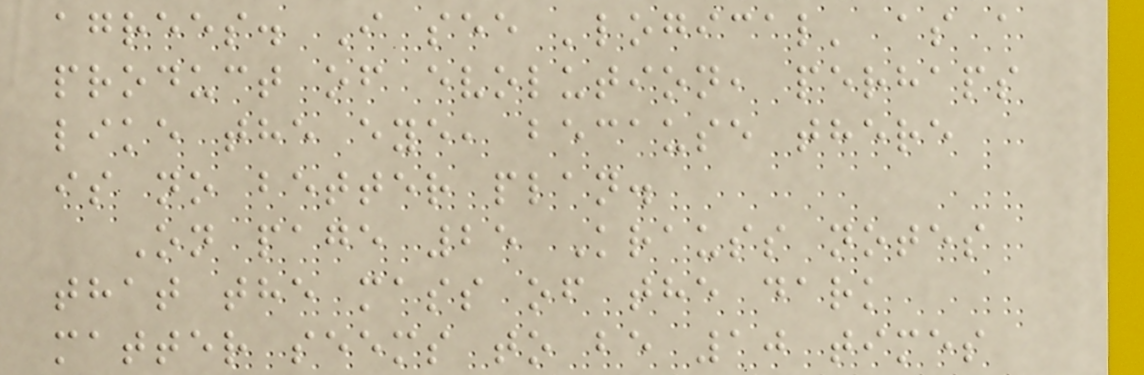agrees. I see 'logical' as a
product of evolution, perhaps
like the eye, because there
is no better plan.
On page 25 Krauss notes
that the mass of the dark
matter seems to be 10 times
